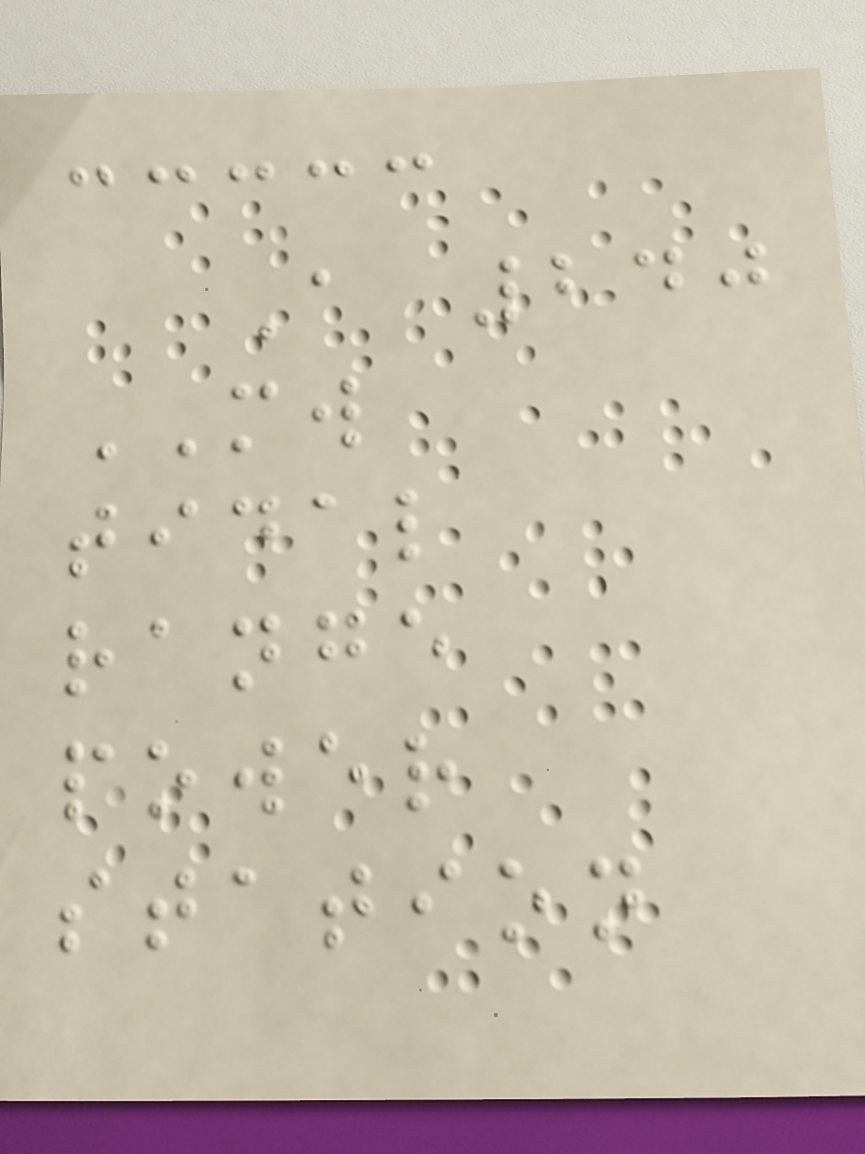A 240
MW
tidal
range
power
station
